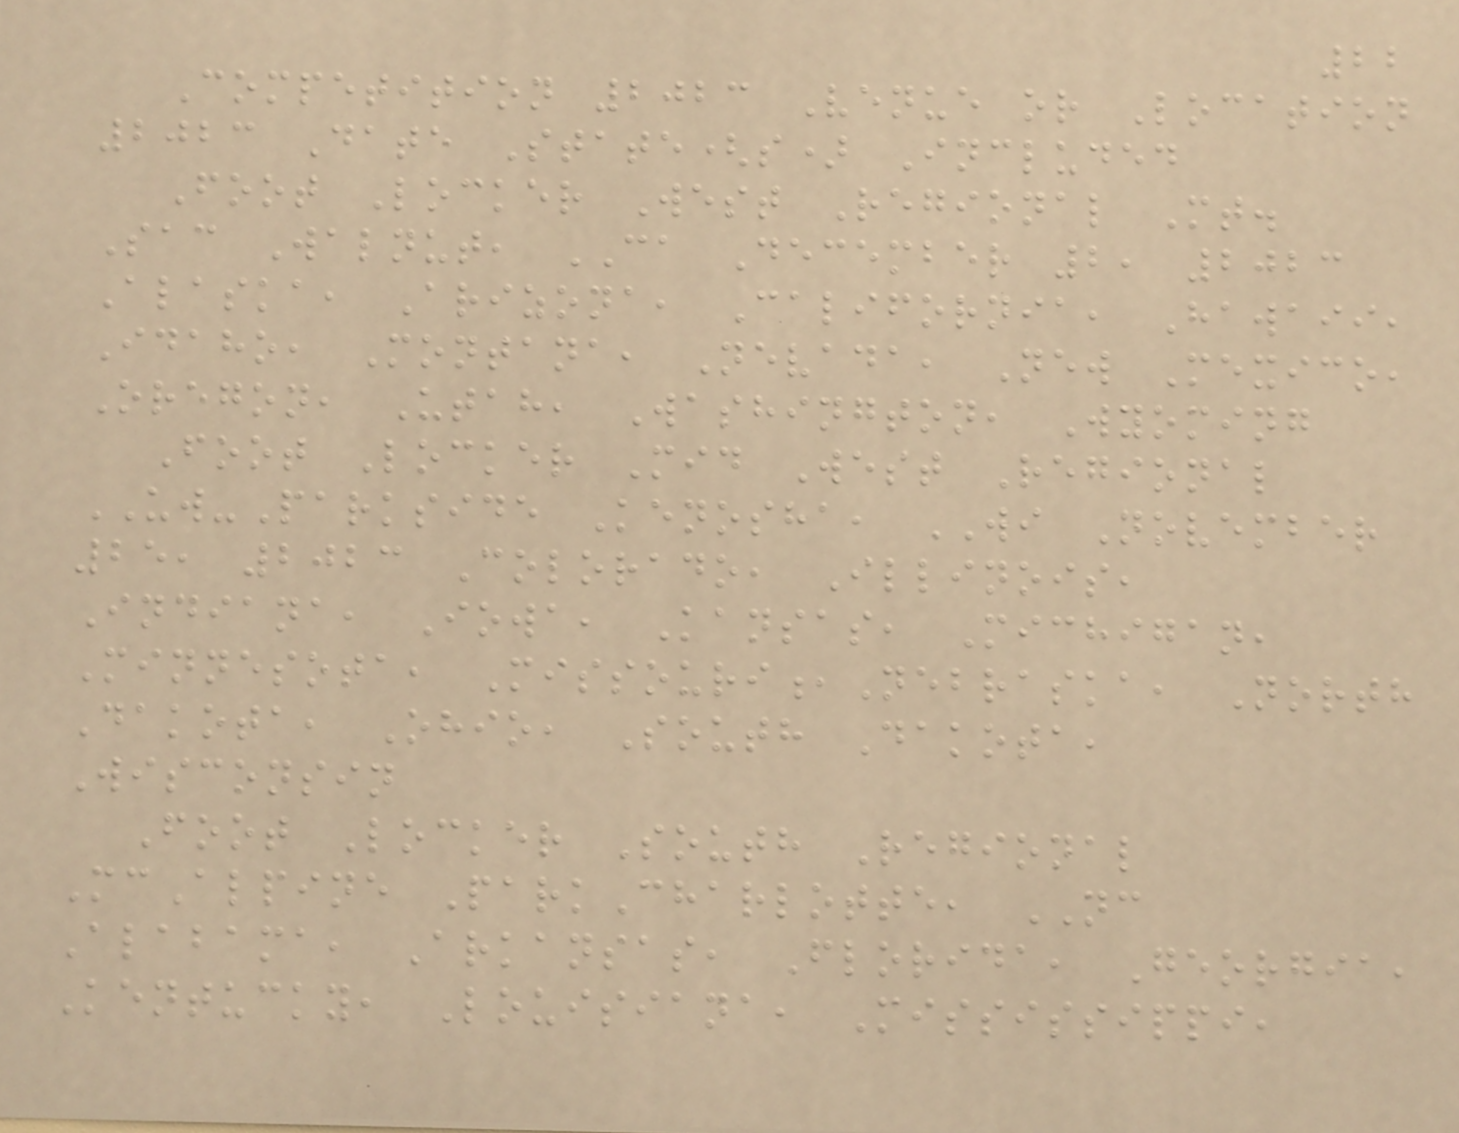22
Competition 2023 Venue or Location
2023 Date State(s) Included
Foot Locker West Regional Mt.
Sac Walnut, CA December 2, 2023
Alaska, Arizona, California, Hawaii,
Idaho, Montana, Nevada, New Mexico,
Oregon, Utah, Washington, Wyoming
Foot Locker Mid West Regional
UW-Parkside Kenosha, WI November
25, 2023 Colorado, Illinois,
Indiana, Iowa, Kansas, Michigan,
Minnesota, Missouri,Nebraska, North
Dakota, Ohio, South Dakota,
Wisconsin
Foot Locker South Regional
McAlpine ParkCharlotte, NC
Alabama, Arkansas, Florida, Georgia,
Kentucky, Louisiana, Mississippi,
